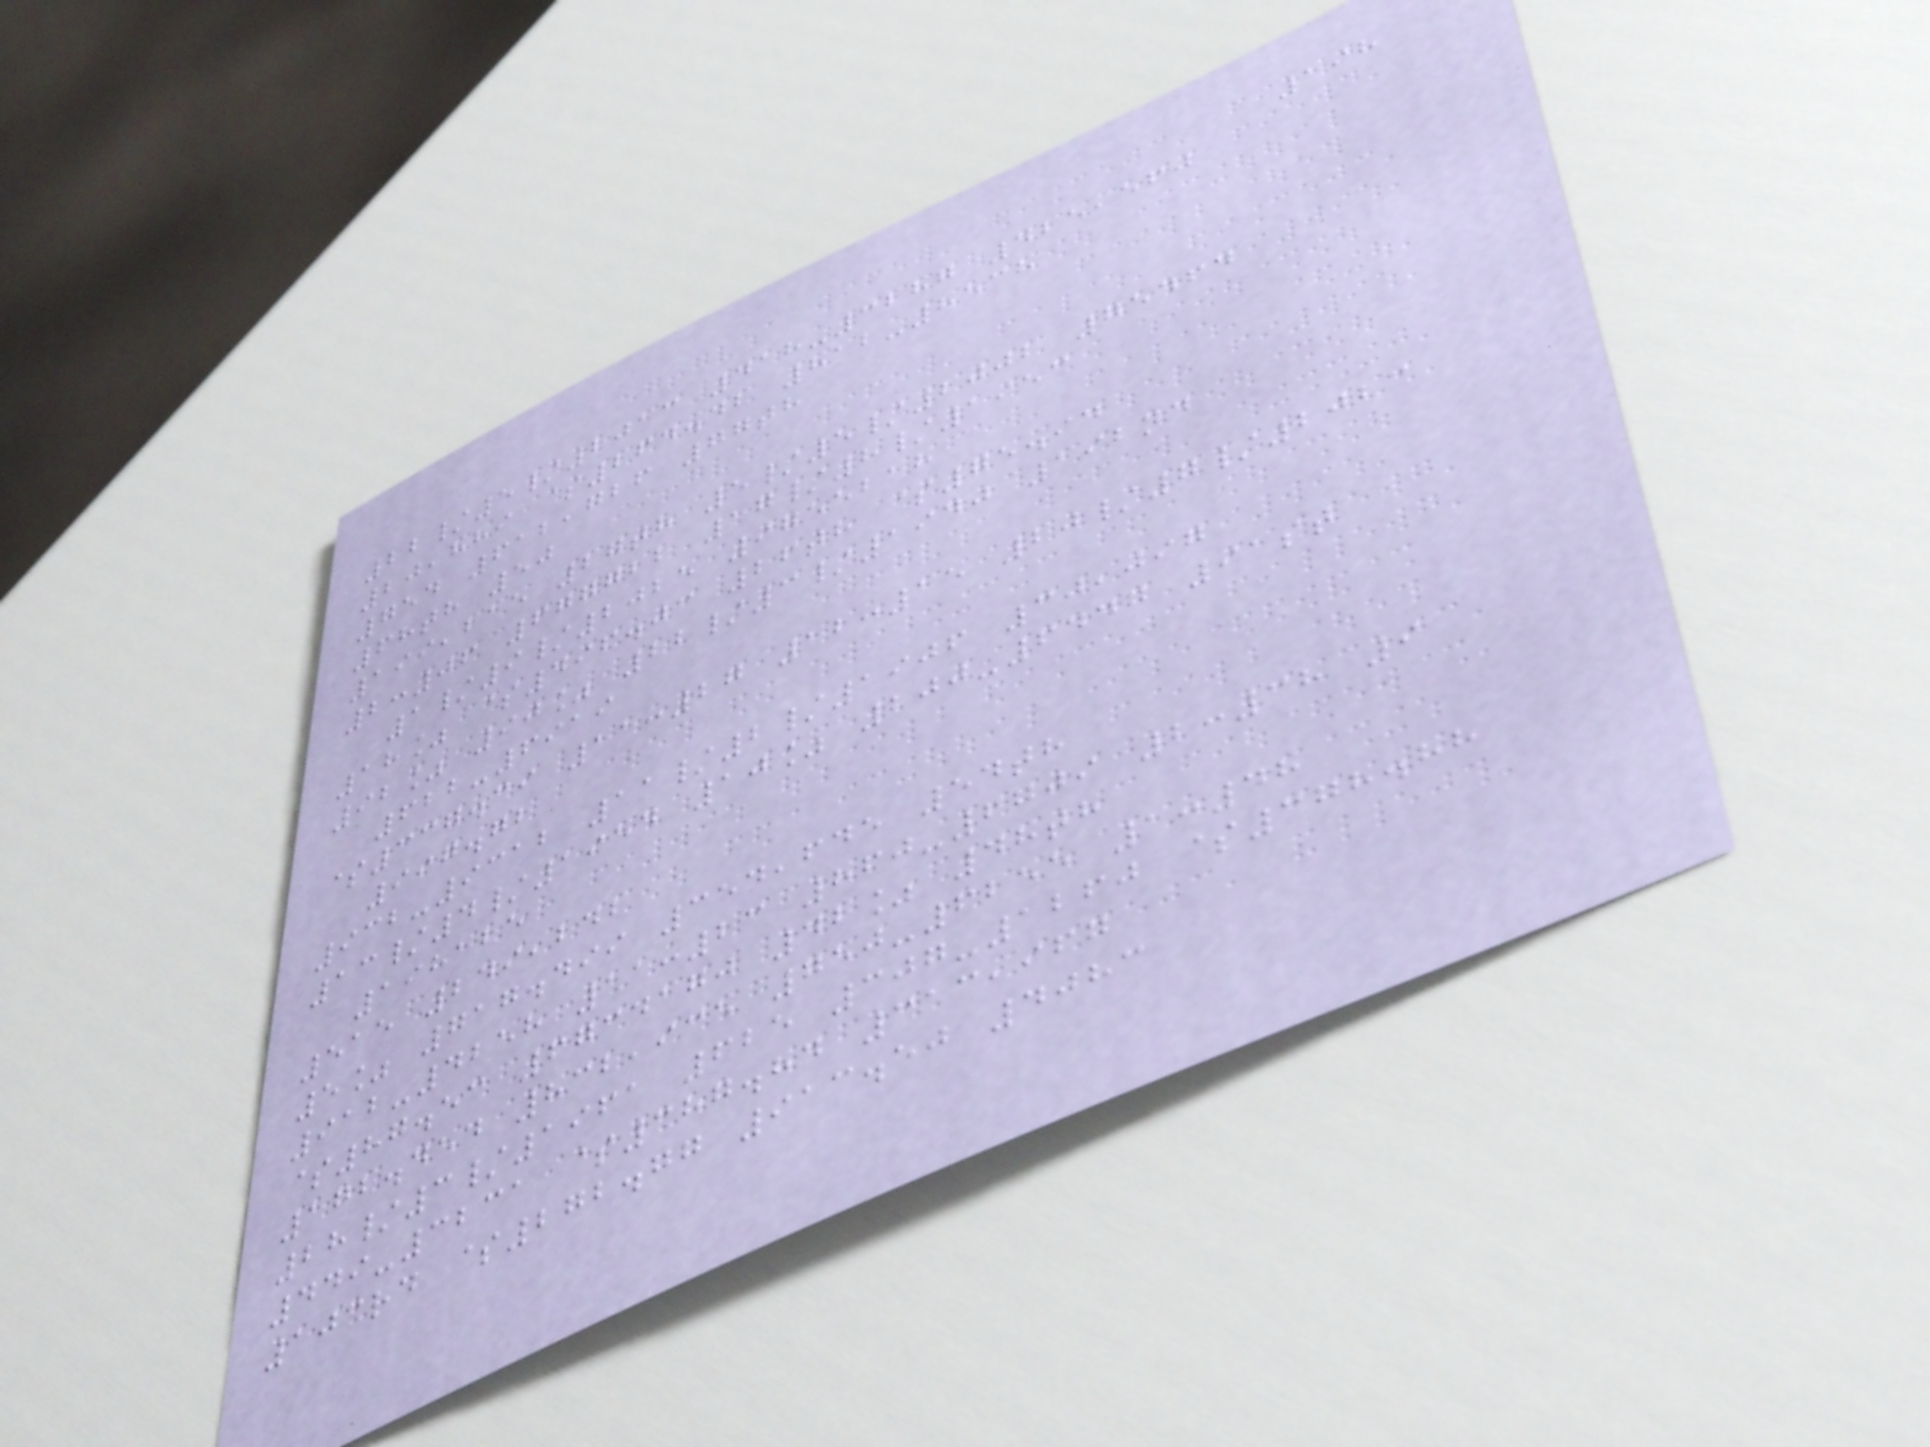198
22/5/2013 418-3287 425,560
20,889 $264.42 812-8538
754 612,726 77th
68th 50
199,215 27th 5/5/2002 75464
2:06 677722 17/8/1953
1/9/2025 9755218
18% $496.03 26th $75.94
92% 90% 22/3/1940 192nd
622-6919
$337.39 11:27 12:15 20/7/2023
997.72
932-9312 11/2/1906 30,097
13/4/1954 10% 200-6447 91st
198125
515 249,242
5% 717.499 354,645 54th
912-4258 11:23 860-6709 2:38 9
$87.53 6734170 42% 48th
172.454 832,935 750-6255 1:48
28/3/1961 625 307-1260 $378.88
449-3231 $387.84 313,967
103rd $272.77 913.50 4083
